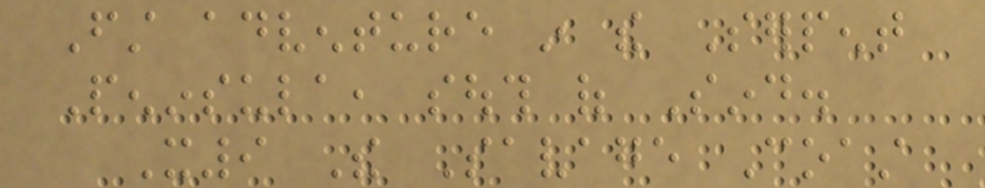First adventure in the Serpent
Peninsula, south of Sind.
X9 The Savage Coast
